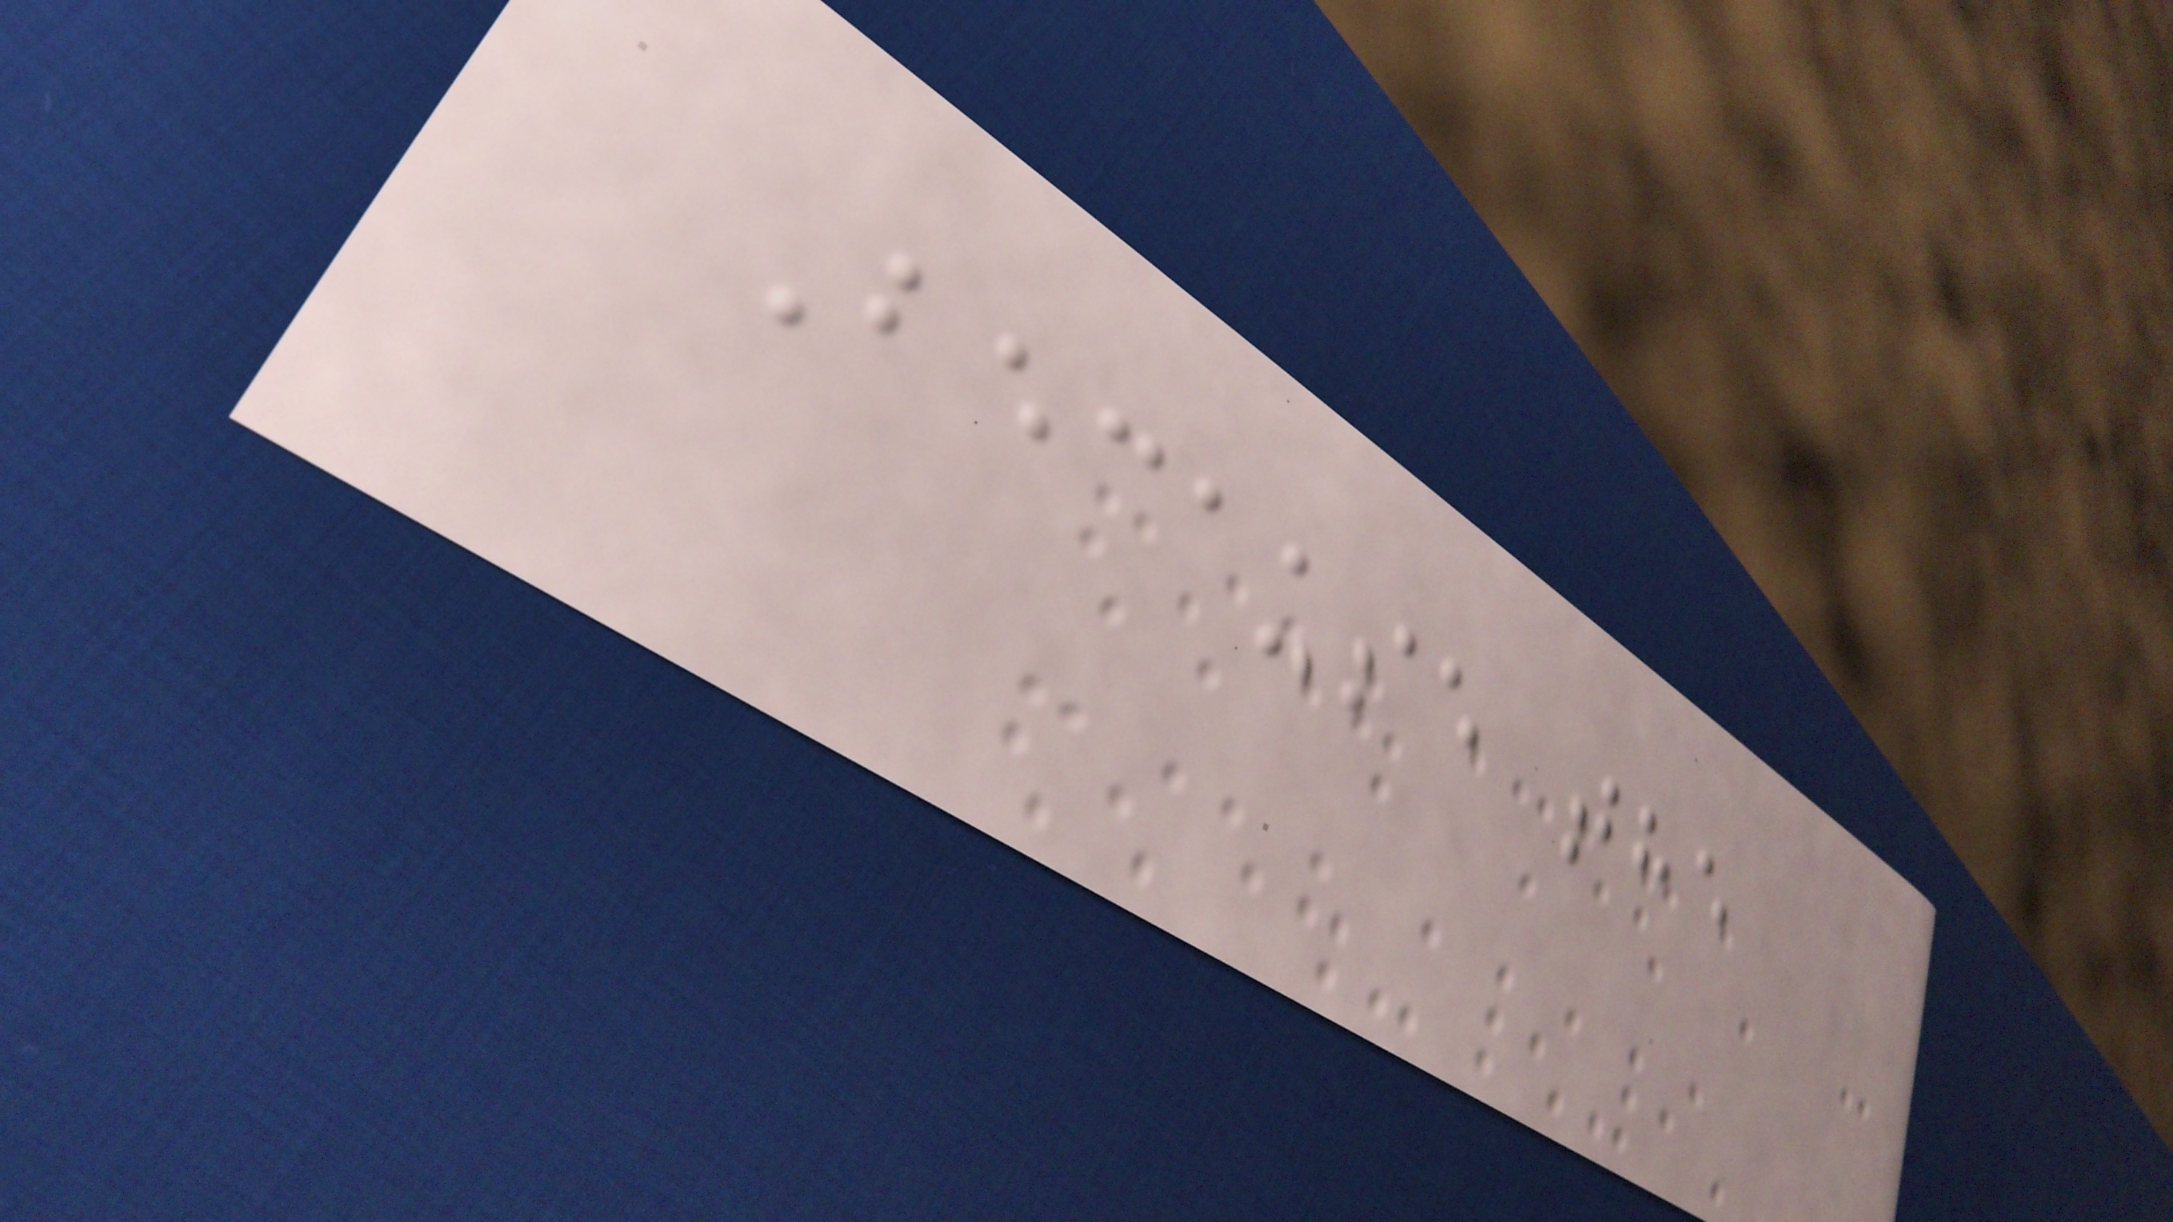Because the
